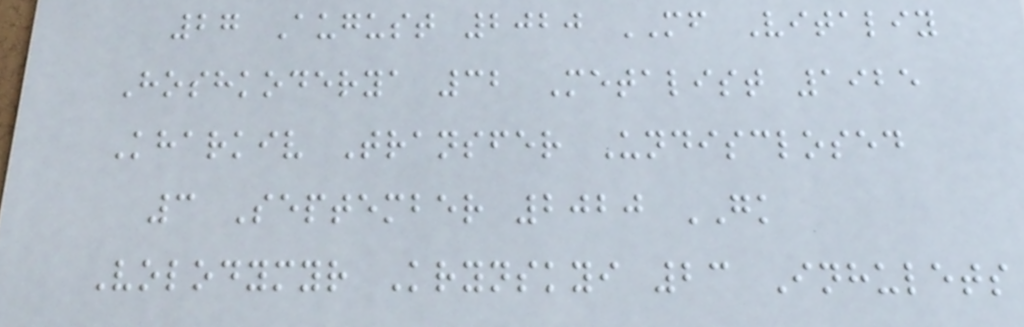27 August 2020 MF Vitaliy
Hoshkoderya 32 Metalist 1925
Kharkiv Transfer Undisclosed
3 September 2020 GK
Volodymyr Krynskyi 23 Inhulets
